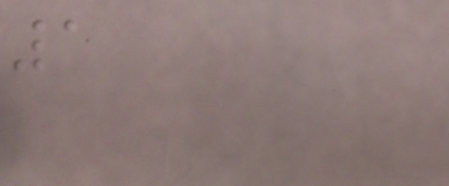1
